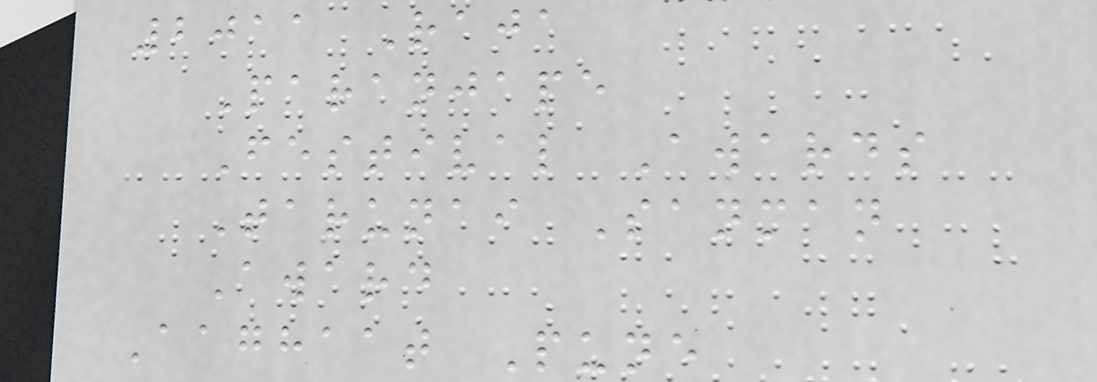2011 Raja
Paranjape
Festival Awards
Tarunai Sanman
Award
Aaghaat Pune
